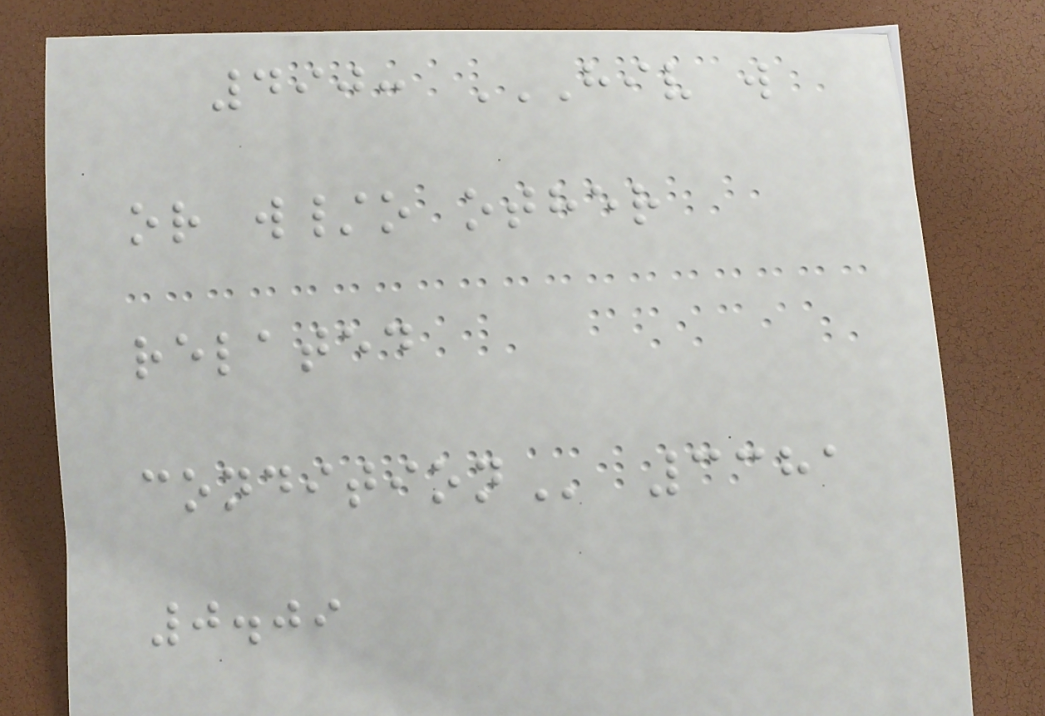490: HIV W
OR W/O OTHER
RELATED
CONDITION 3381
0.09
